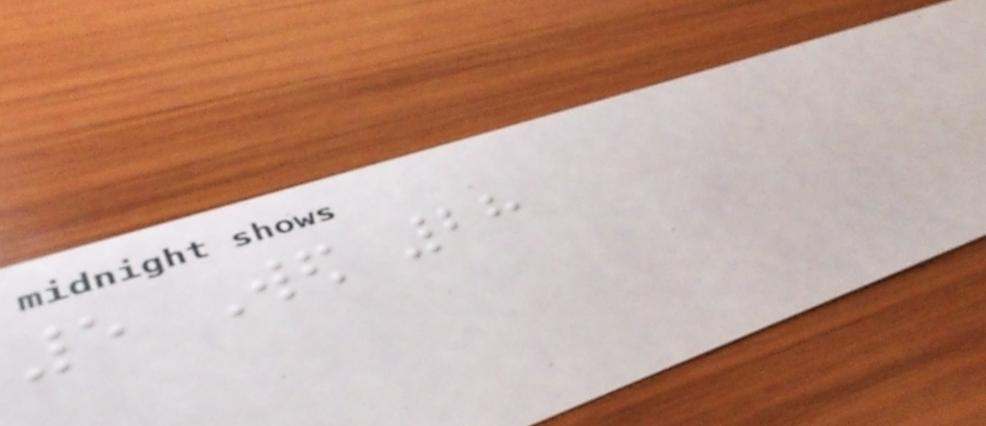5 Wed 28
